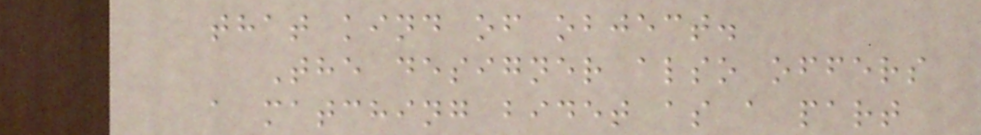that kind of object.
The designer also offers
a matching bidet as a part
